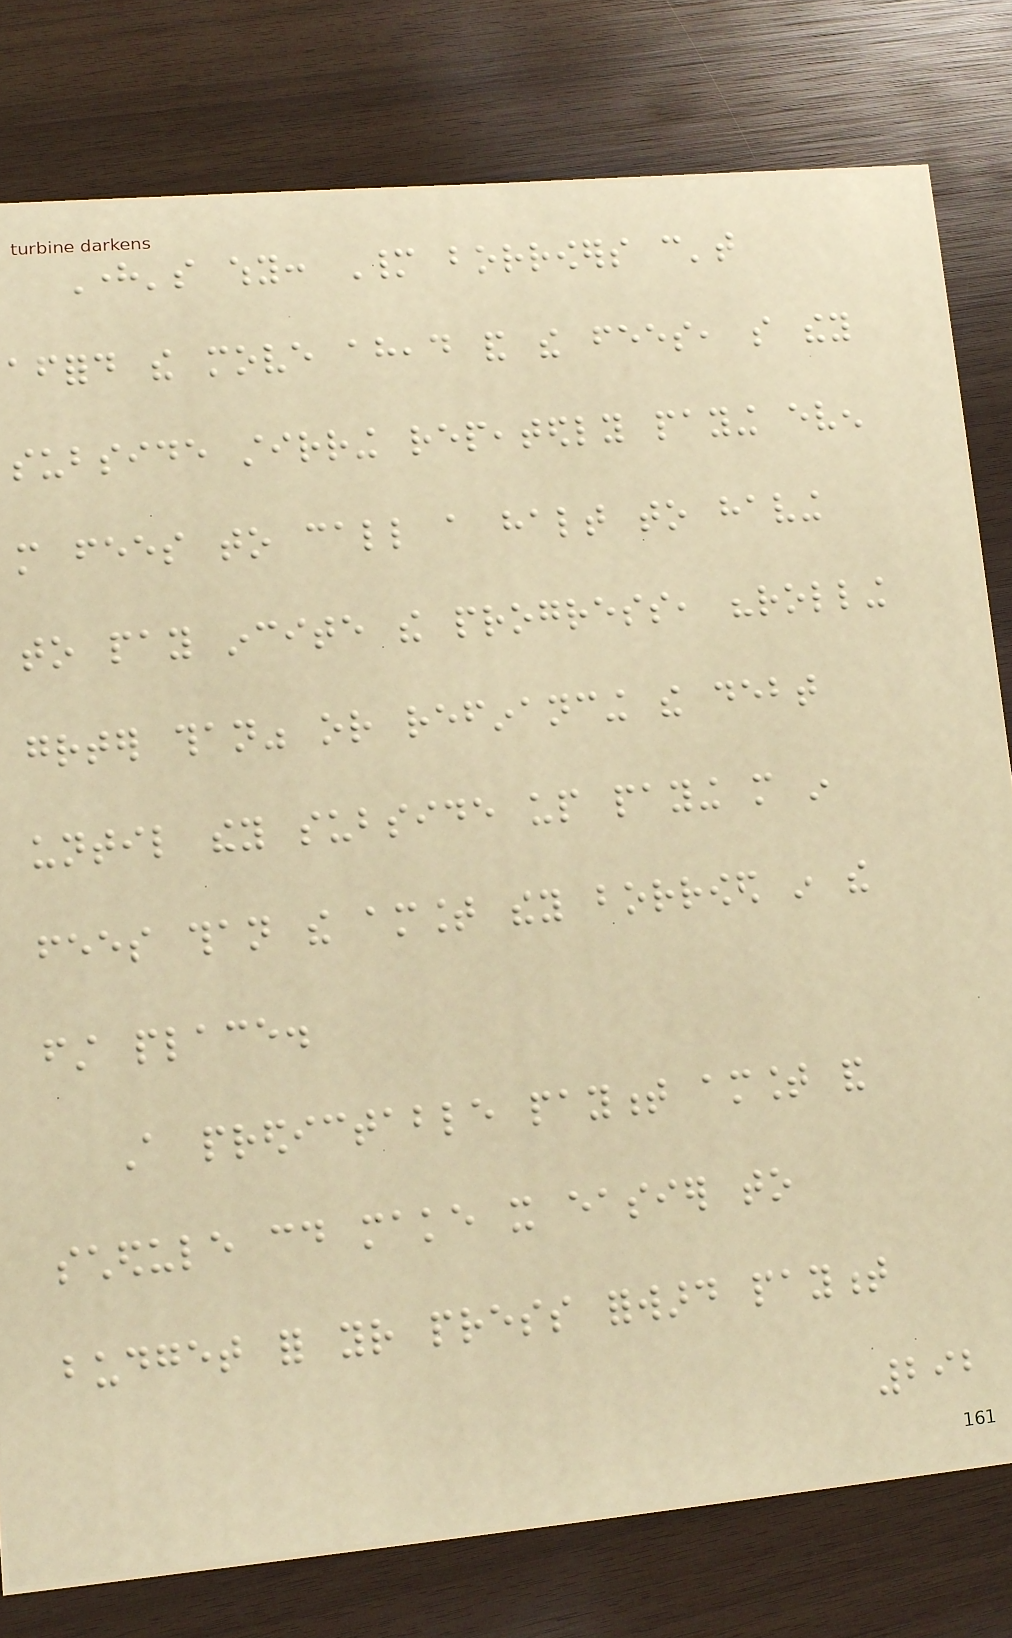Here's why: Many borrowers can't
afford the move ahead and the fees, so they
subside stirring repeatedly paying even
more fees to call a halt to having
to pay incite the progress, "rolling
greater than" or refinancing the debt
until they subside up paying more in
fees than the amount they borrowed in the
first place.
A predictable payment amount and
schedule could make it easier to
budget for your press forward payment
292
